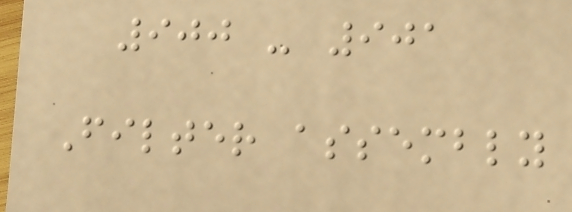900 - 901
Filter assembly
